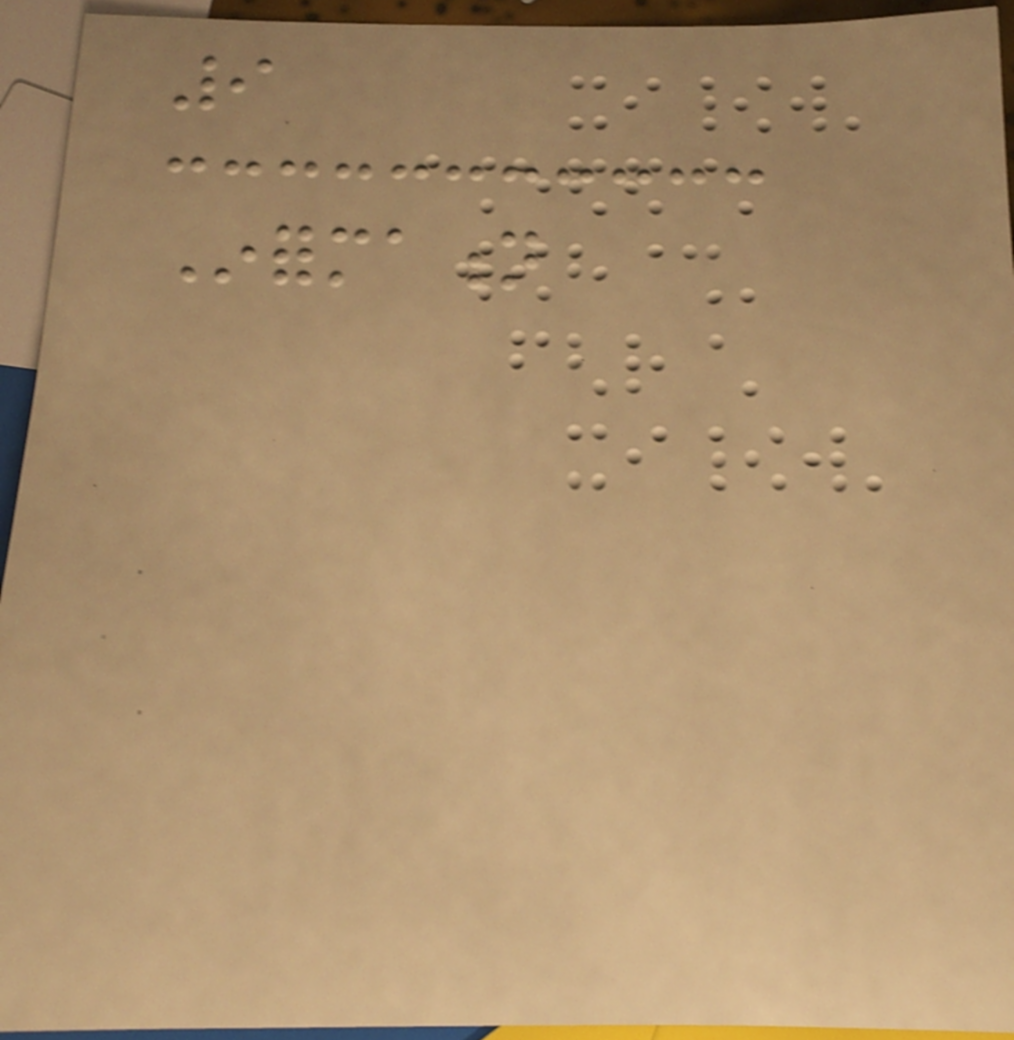9
Information
